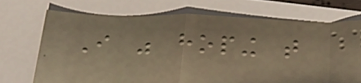I was hoping that
